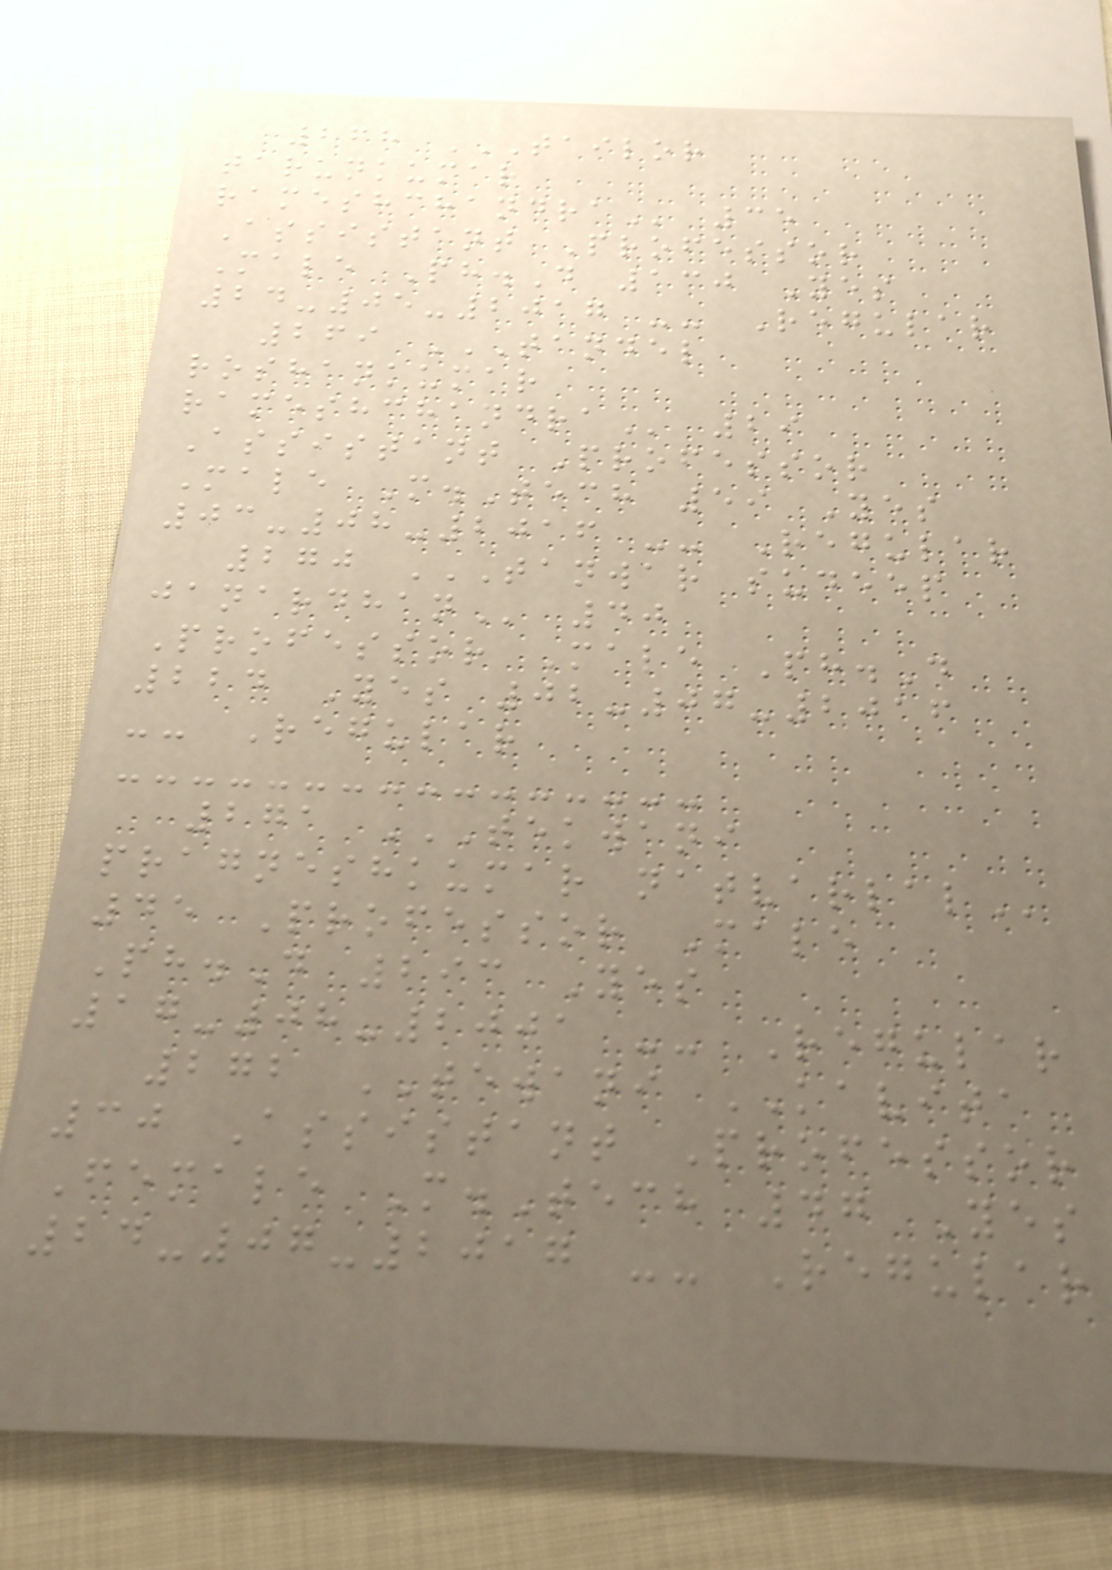268 TAILOR
TARUNKUMAR
RAMESHCHANDRA 35
Assistant Professor
Male Ph.D 130 Yes
24-05-2017 -- Regular
269 TANDEL
ROSHANKUMAR
RAMESHCHANDRA 29
Assistant Professor
Male M.Tech 59 Yes
03-08-2016 -- Regular
270 TANWAR SUDEEP
JANARDHAN 40
Professor Male Ph.D
224 Yes 02-07-2016
-- Regular
271 TEKWANI
PRAGNESHKUMAR NATVARLAL
45 Professor Male
Ph.D 293 Yes
17-08-2001 -- Regular
272 TEWANI KAVITA
30 Assistant Professor
Female M.Tech 47 Yes
24-07-2017 -- Regular
